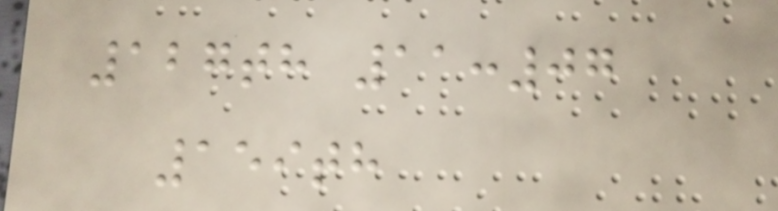127th 11:07
159th
